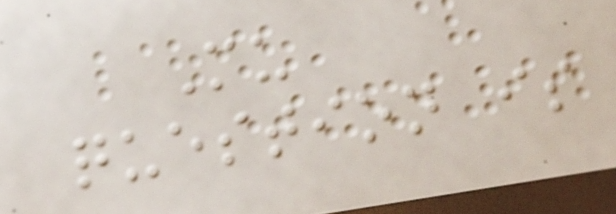Mu
question is
